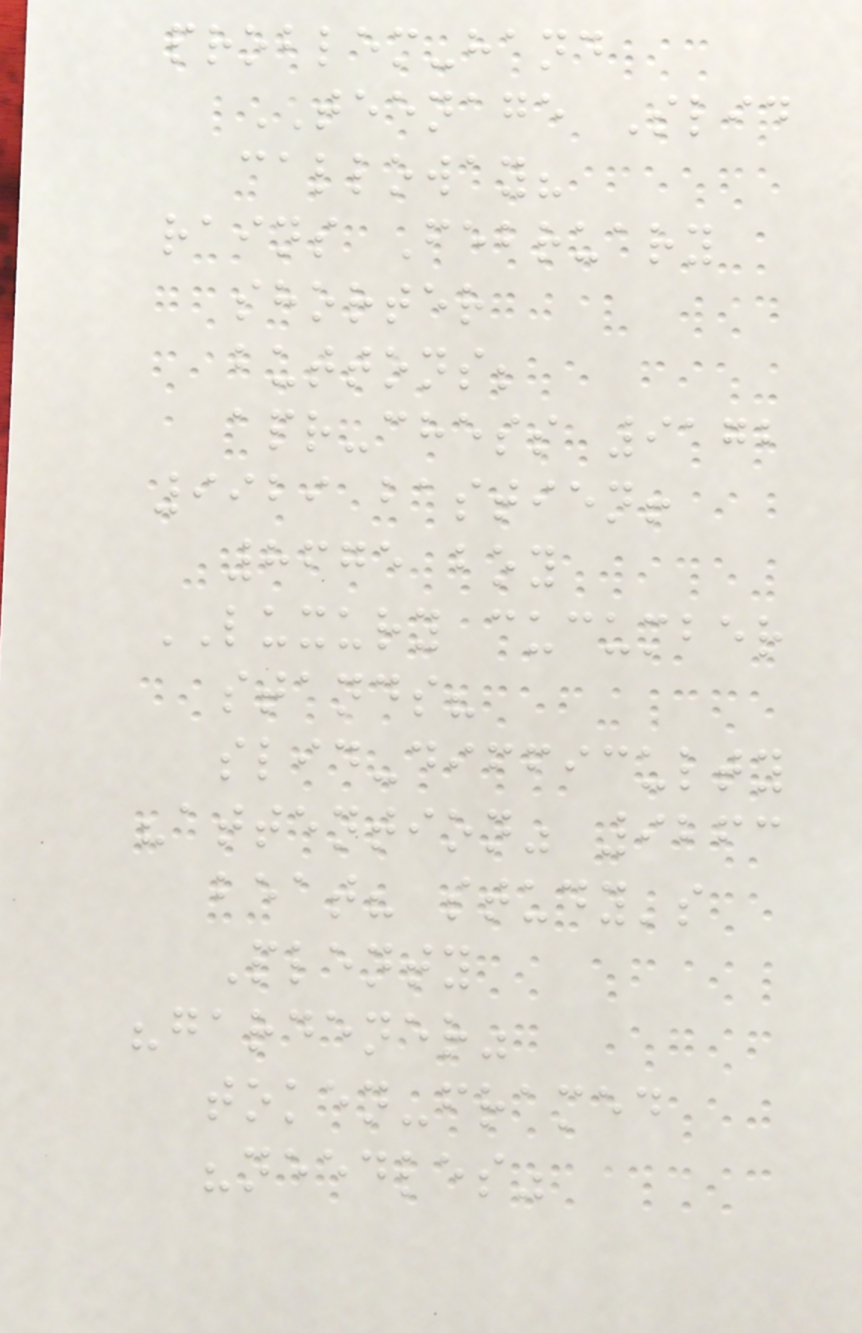problem-hand
TEENAGE Slid
calloway?
rains February
shorter
buttons;
apr-chess 9172
9929 bastien!
8675 boy
LUXURY cucumber
stands?
slid-difficulty
"attention" 9263
beat? study's
Plenty
"gardener"
token-framed
"needles"
